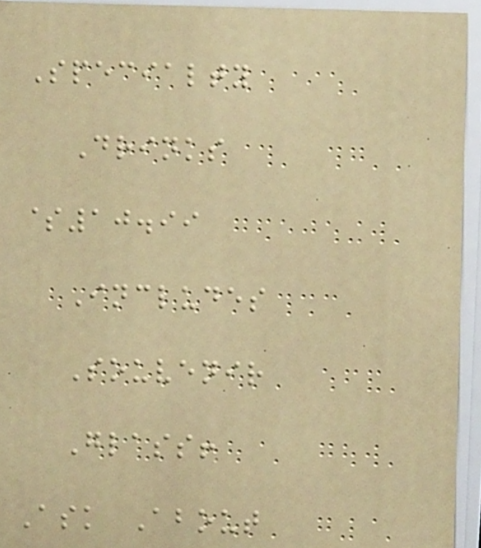Specialty
Drinks
$10.99
Includes
Souvenir
Glass!
Ask About
